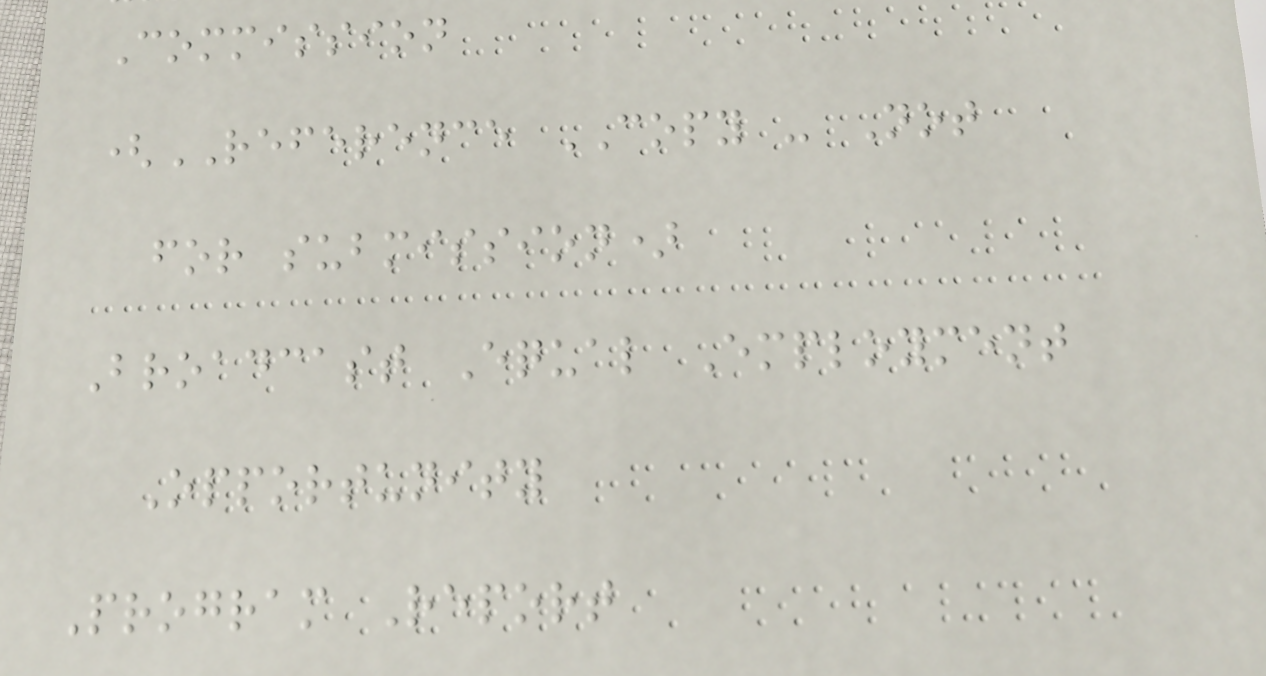Commission
(REFERENCE COPY - Not
for submission)
Broadcast Equal Employment
Opportunity
Program Report
